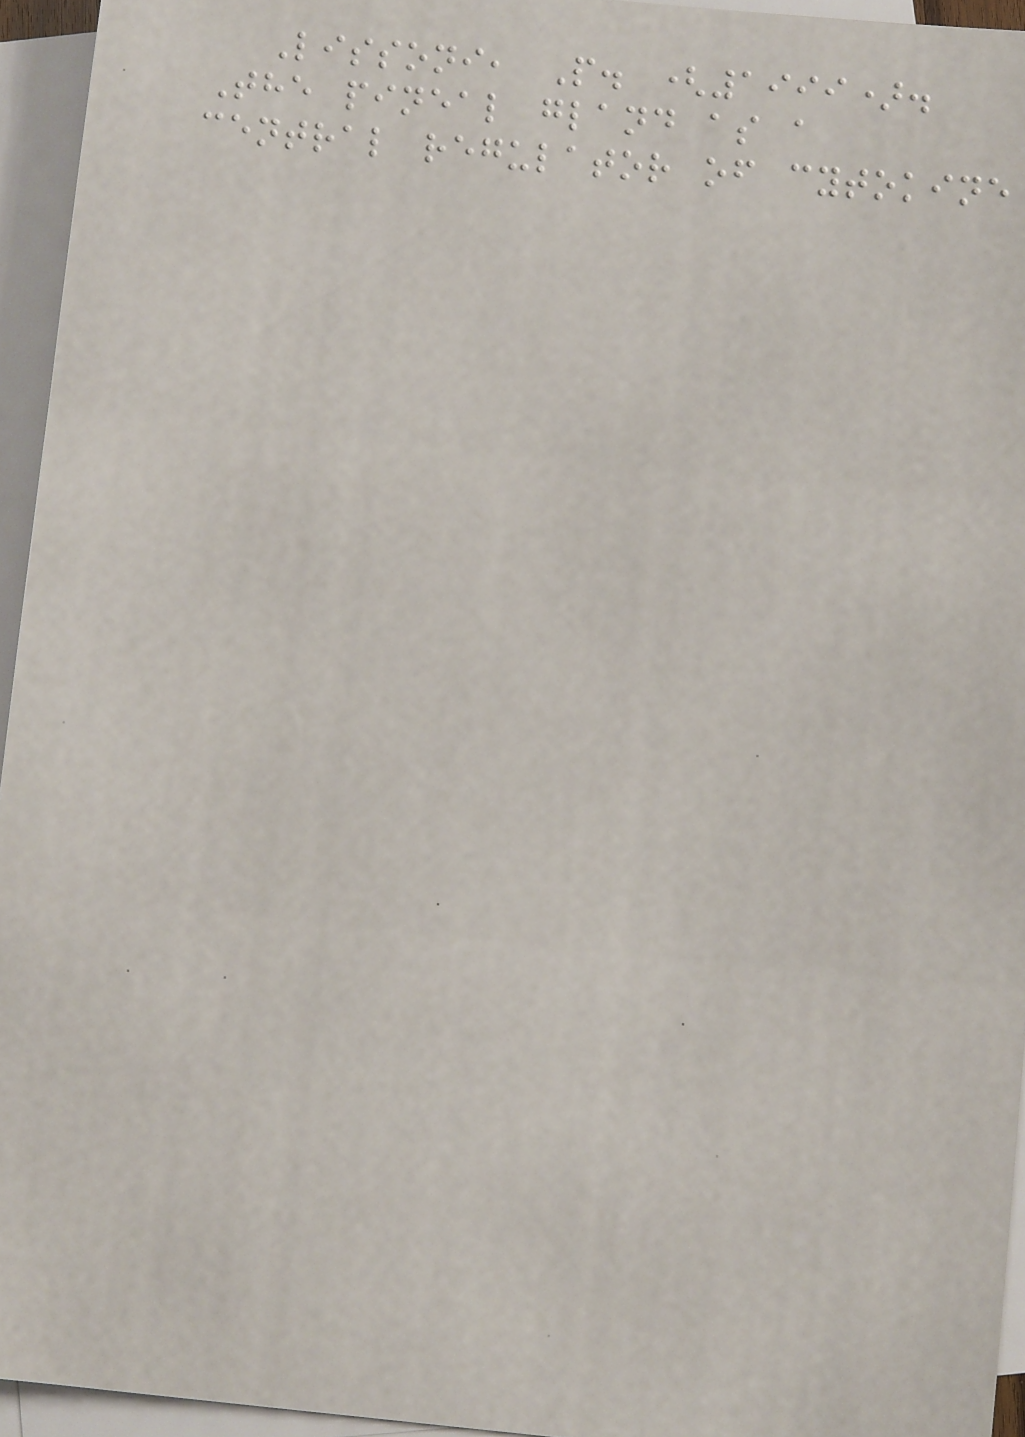Lissoni, P. (1999).
The pineal gland as a
central regulator of cytokine
